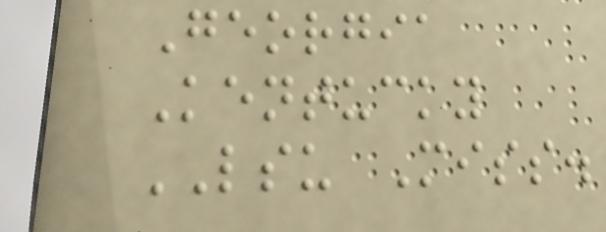Georgia
Kentucky
LSU Miss.
